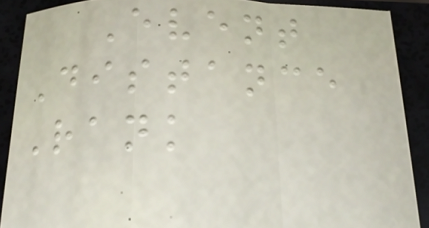Event
Distance
Rank
